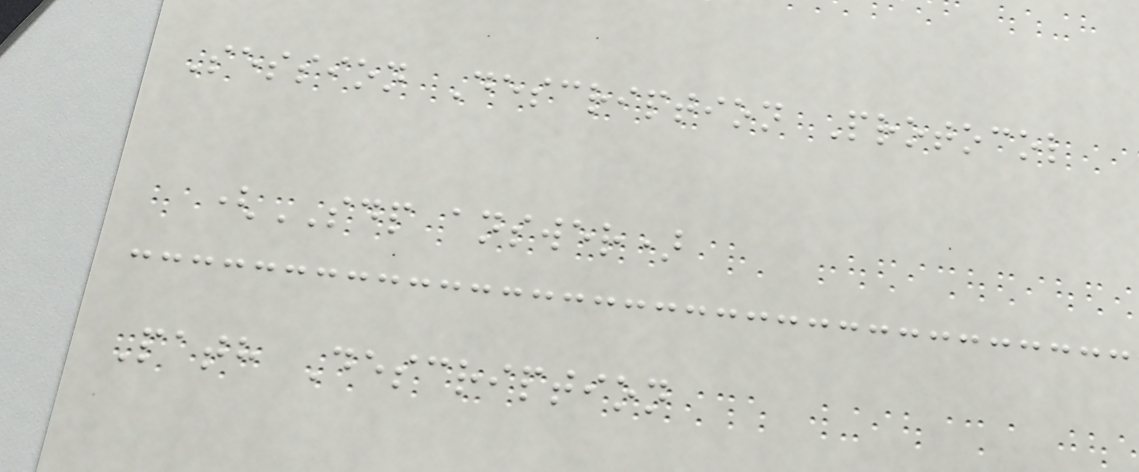Session Description Protocol
(SDP answer)
Path Description
